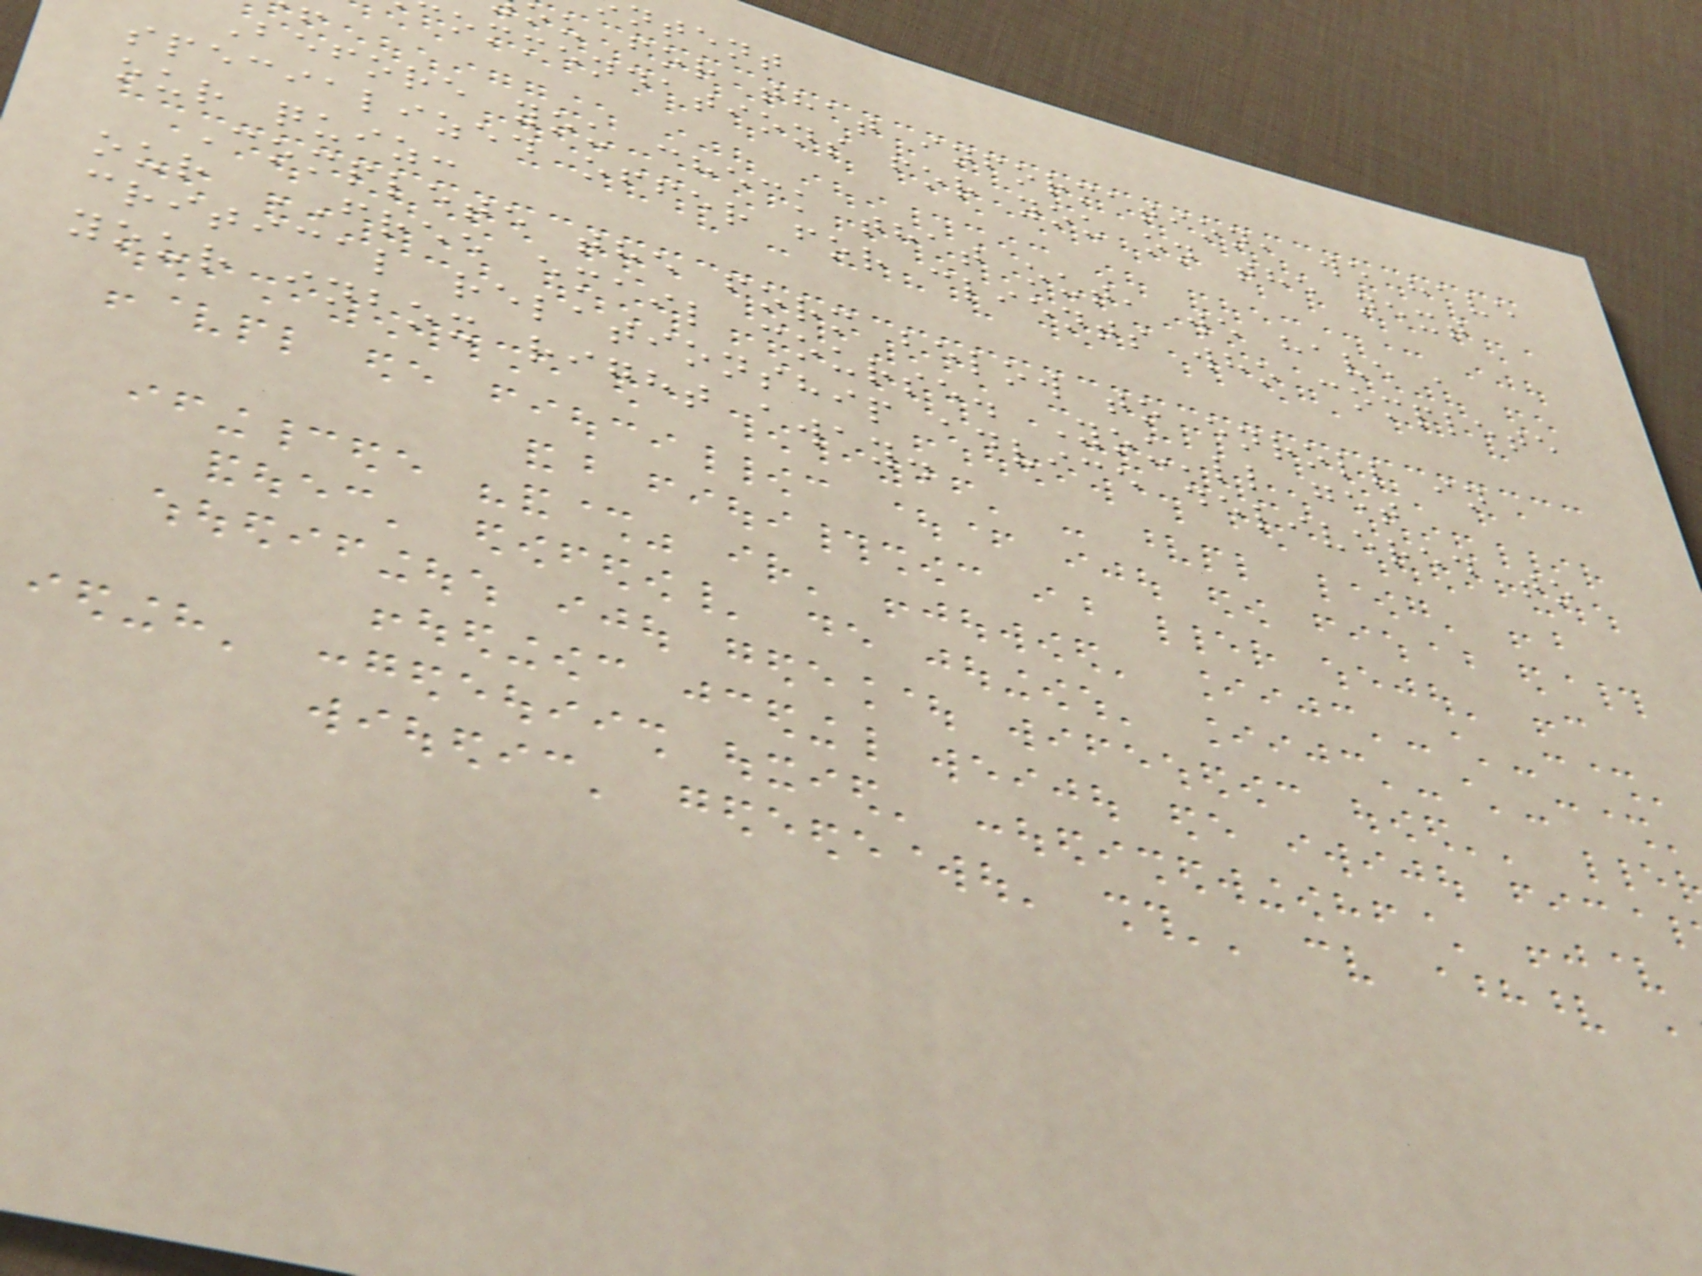ntent
u for that information, we have
ommendations for you on the next
Before you check that out, we have a
specialized offer for clients who complete
our quiz:
Complete the form below to enroll in
our FREE email course. You'll get
critical relationship advice delivered to
your inbox right away.
